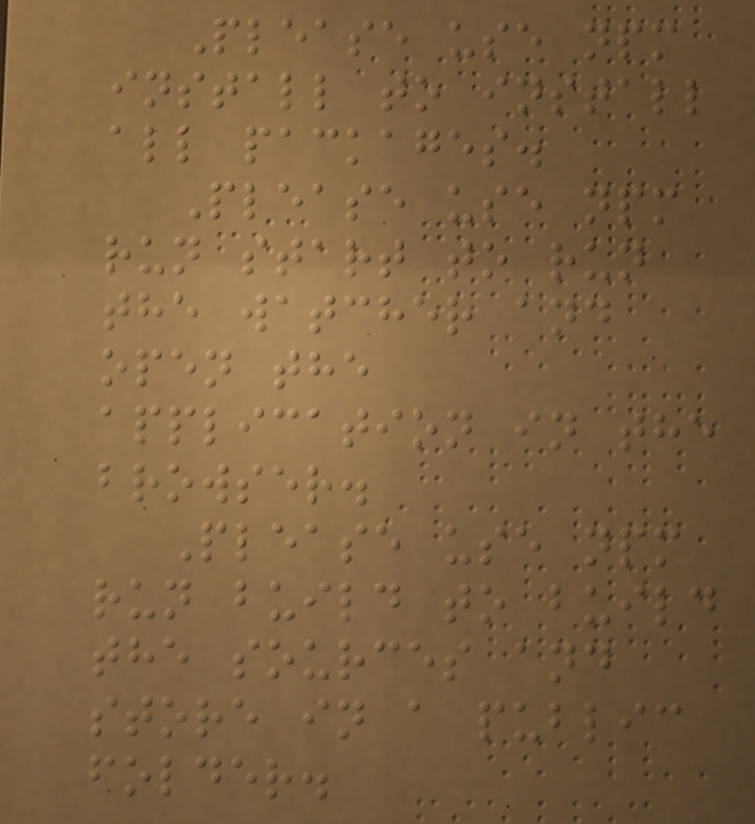Please use npm
install to install
all packages.
Please use npm
run start to run
the watcher and
open the
application in the
browser.
Please use npm
run build to build
the sources and
store in a public
folder.
